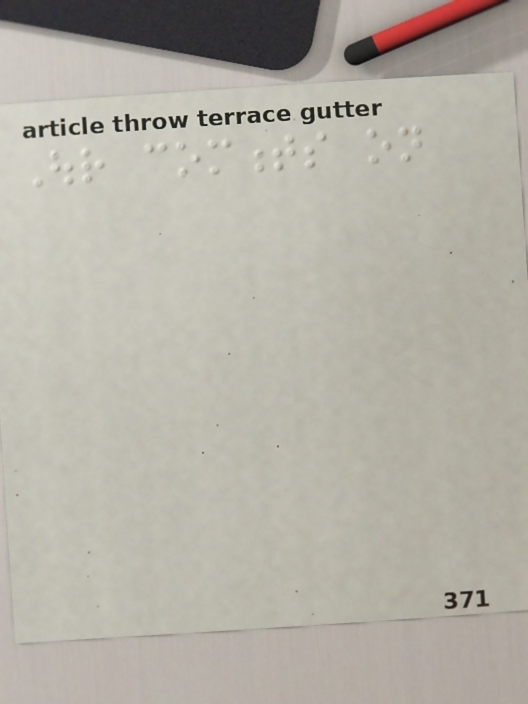Our comments on
